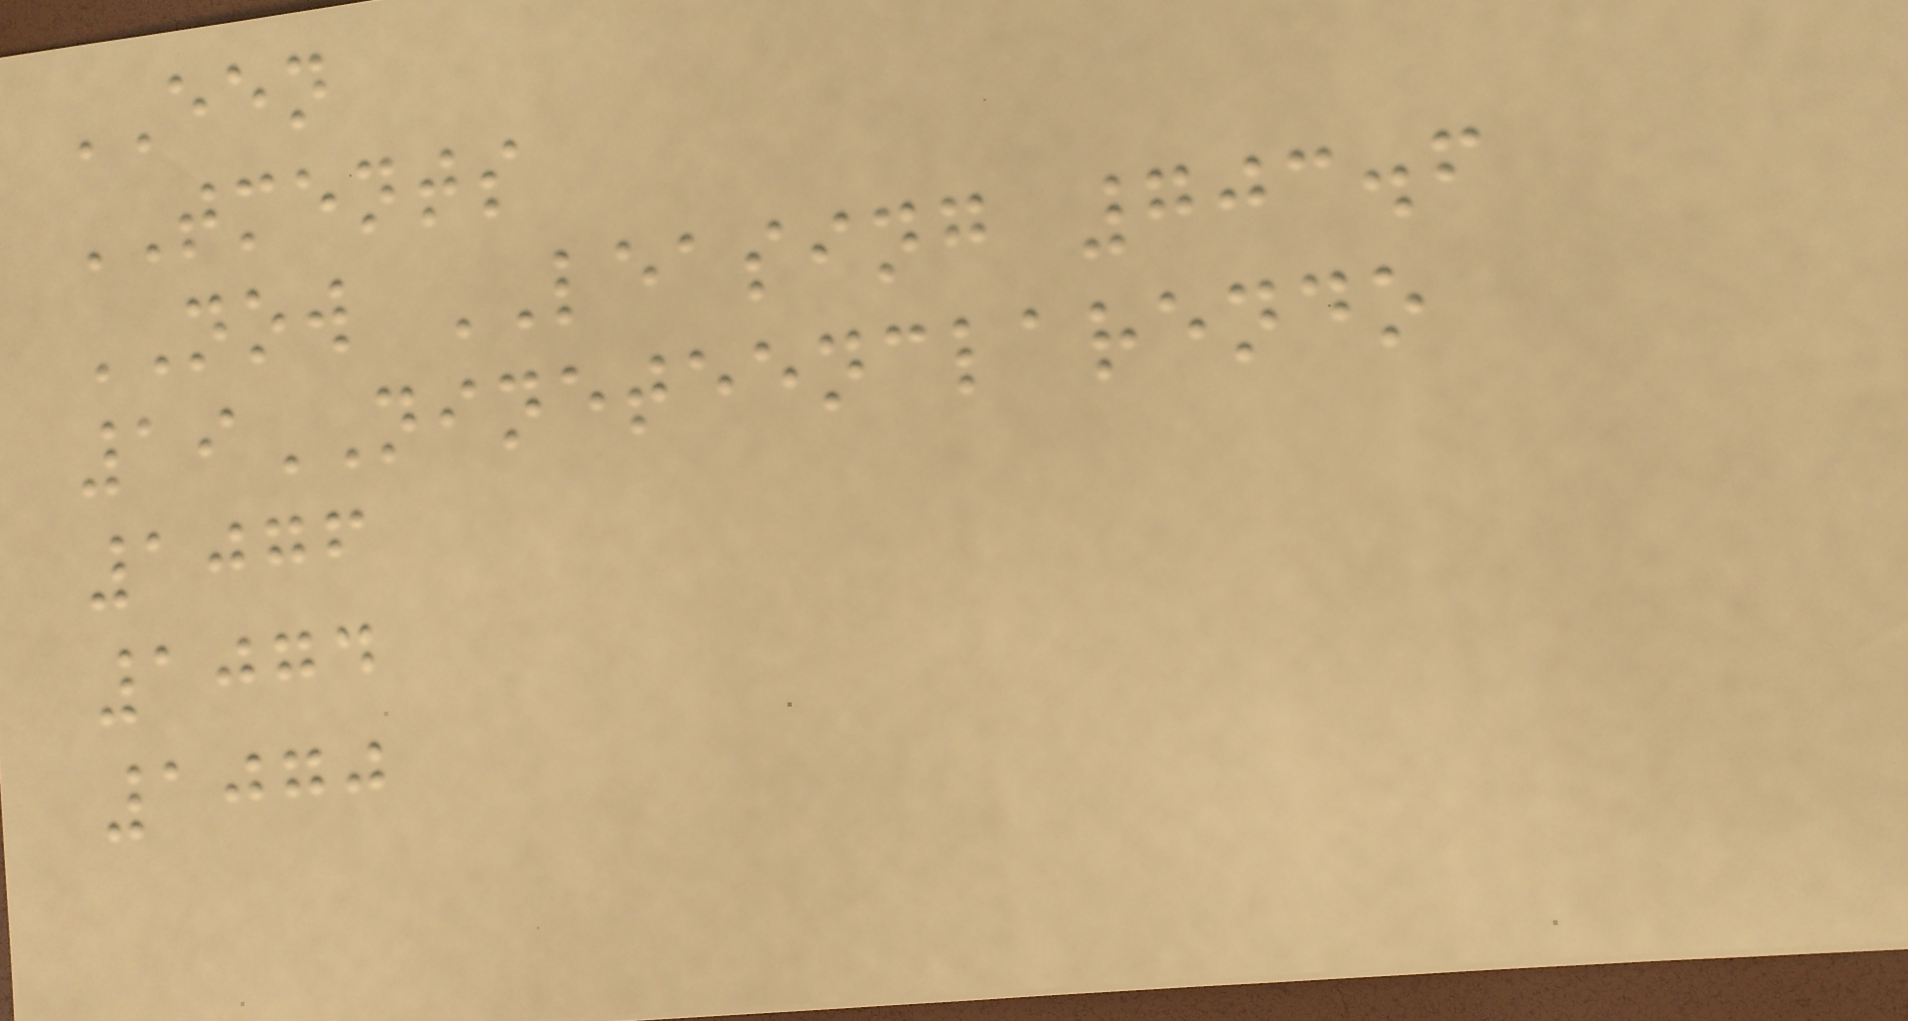EEN
TMENTS
NOW LEASING 703.6
19NINETEENCLARENDO
1076
1074
1070
